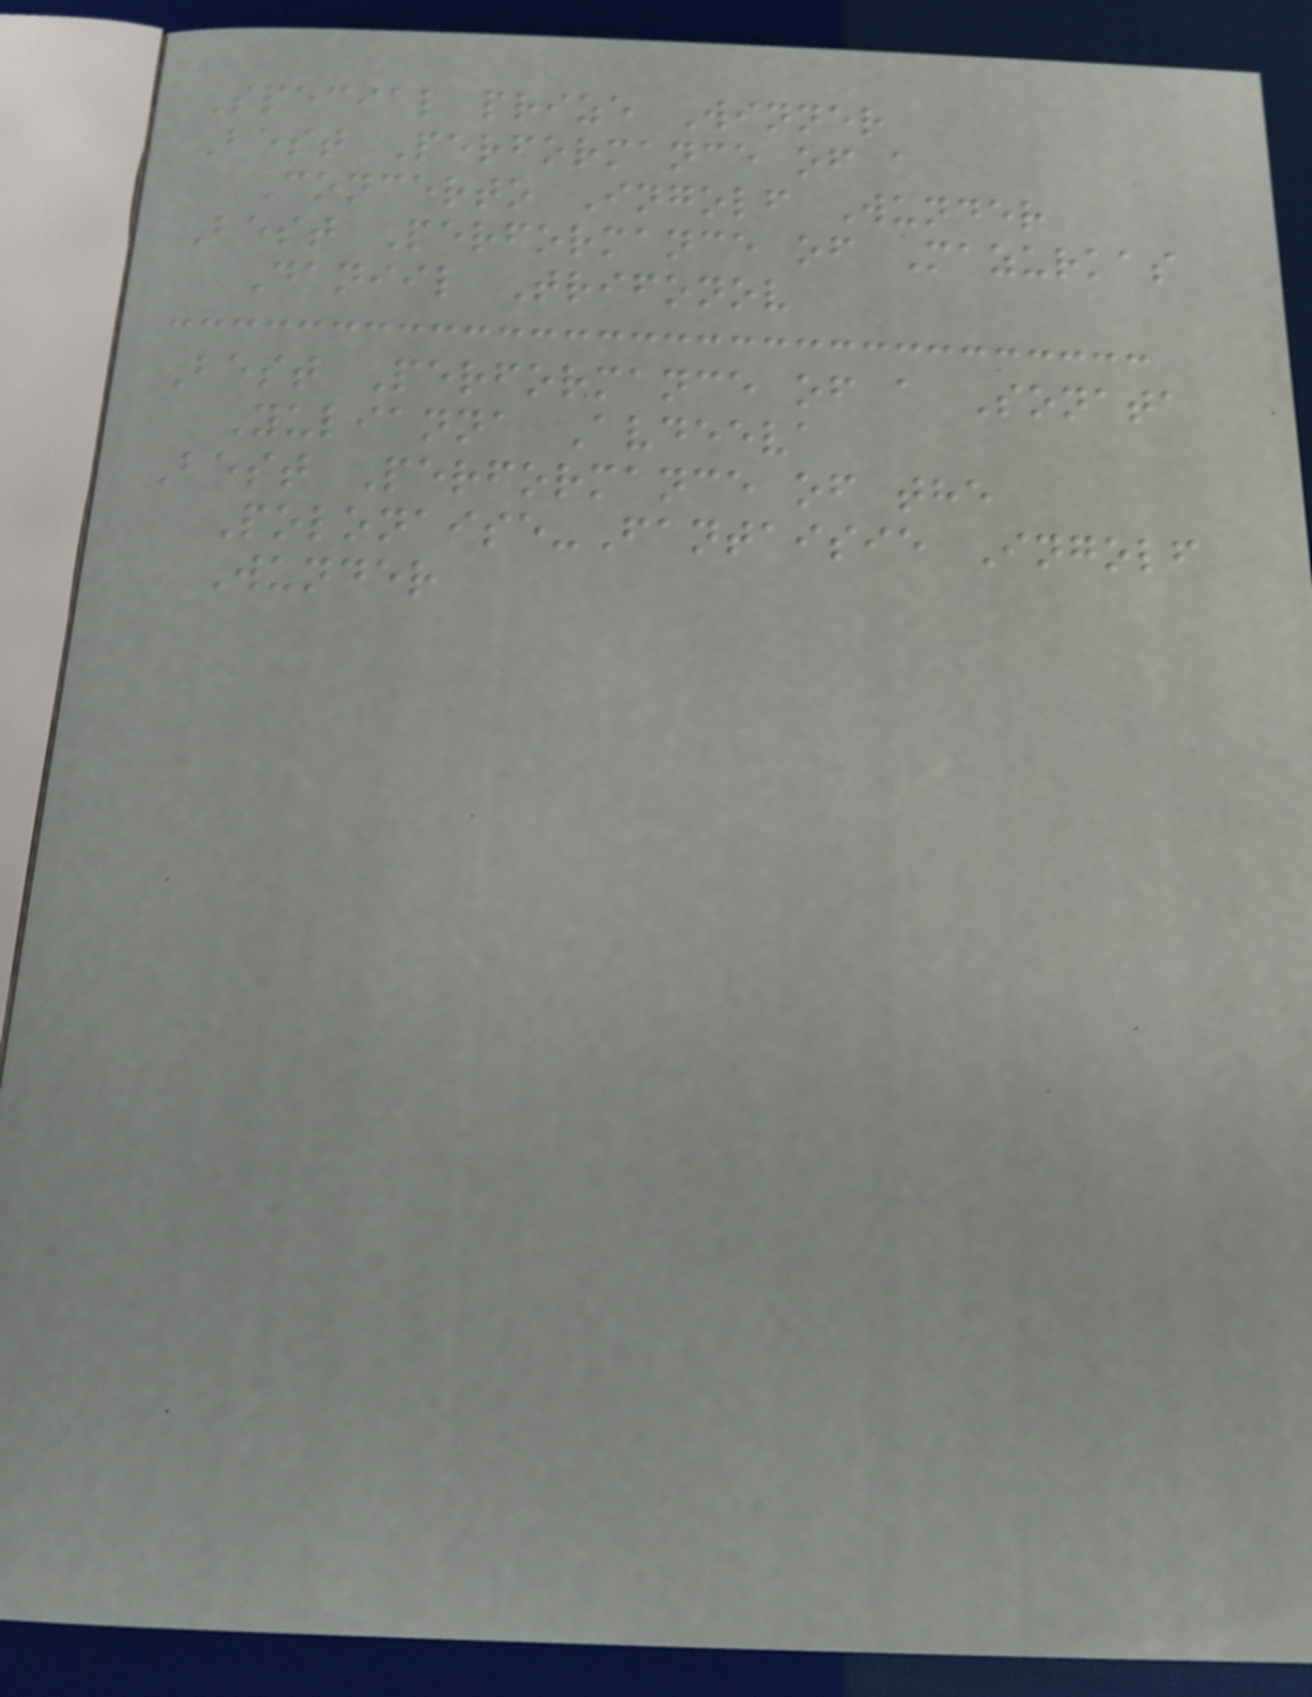Special prize Winner
Best Performance of a
Concerto Ingolf Wunder
Best Performance of Mazurkas
Daniil Trifonov
Best Performance of a Sonata
Yulianna Avdeeva
Best Performance of the
Polonaise-Fantaisie Ingolf
Wunder
